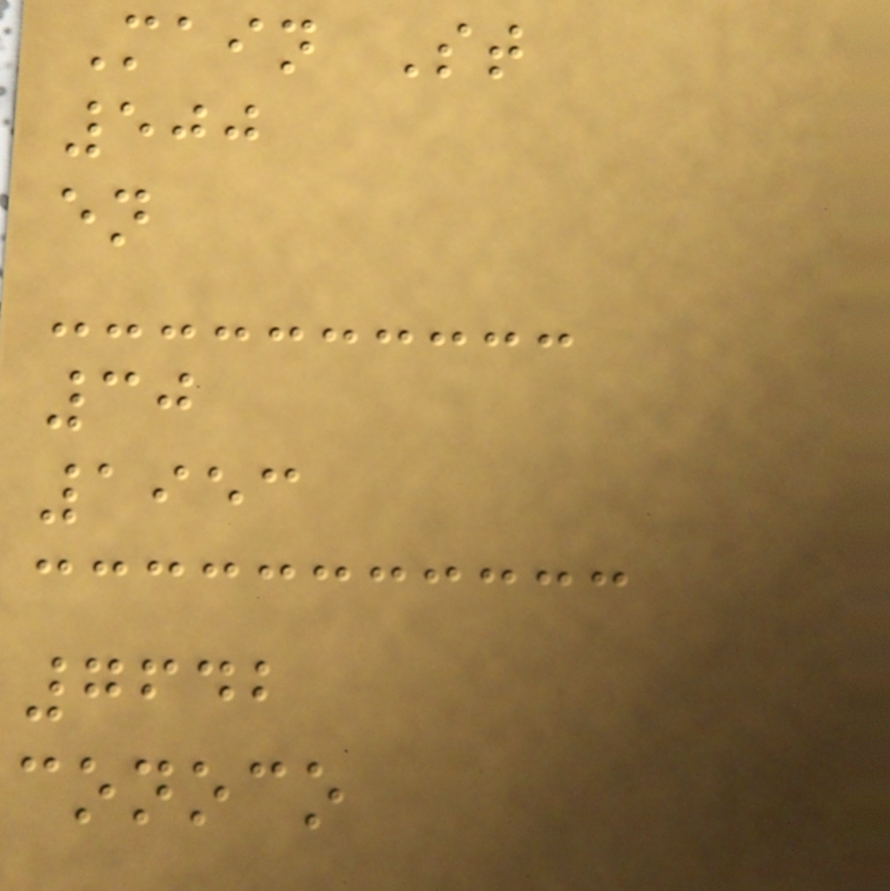Main St
500
en
30
1953
7642
conoco
